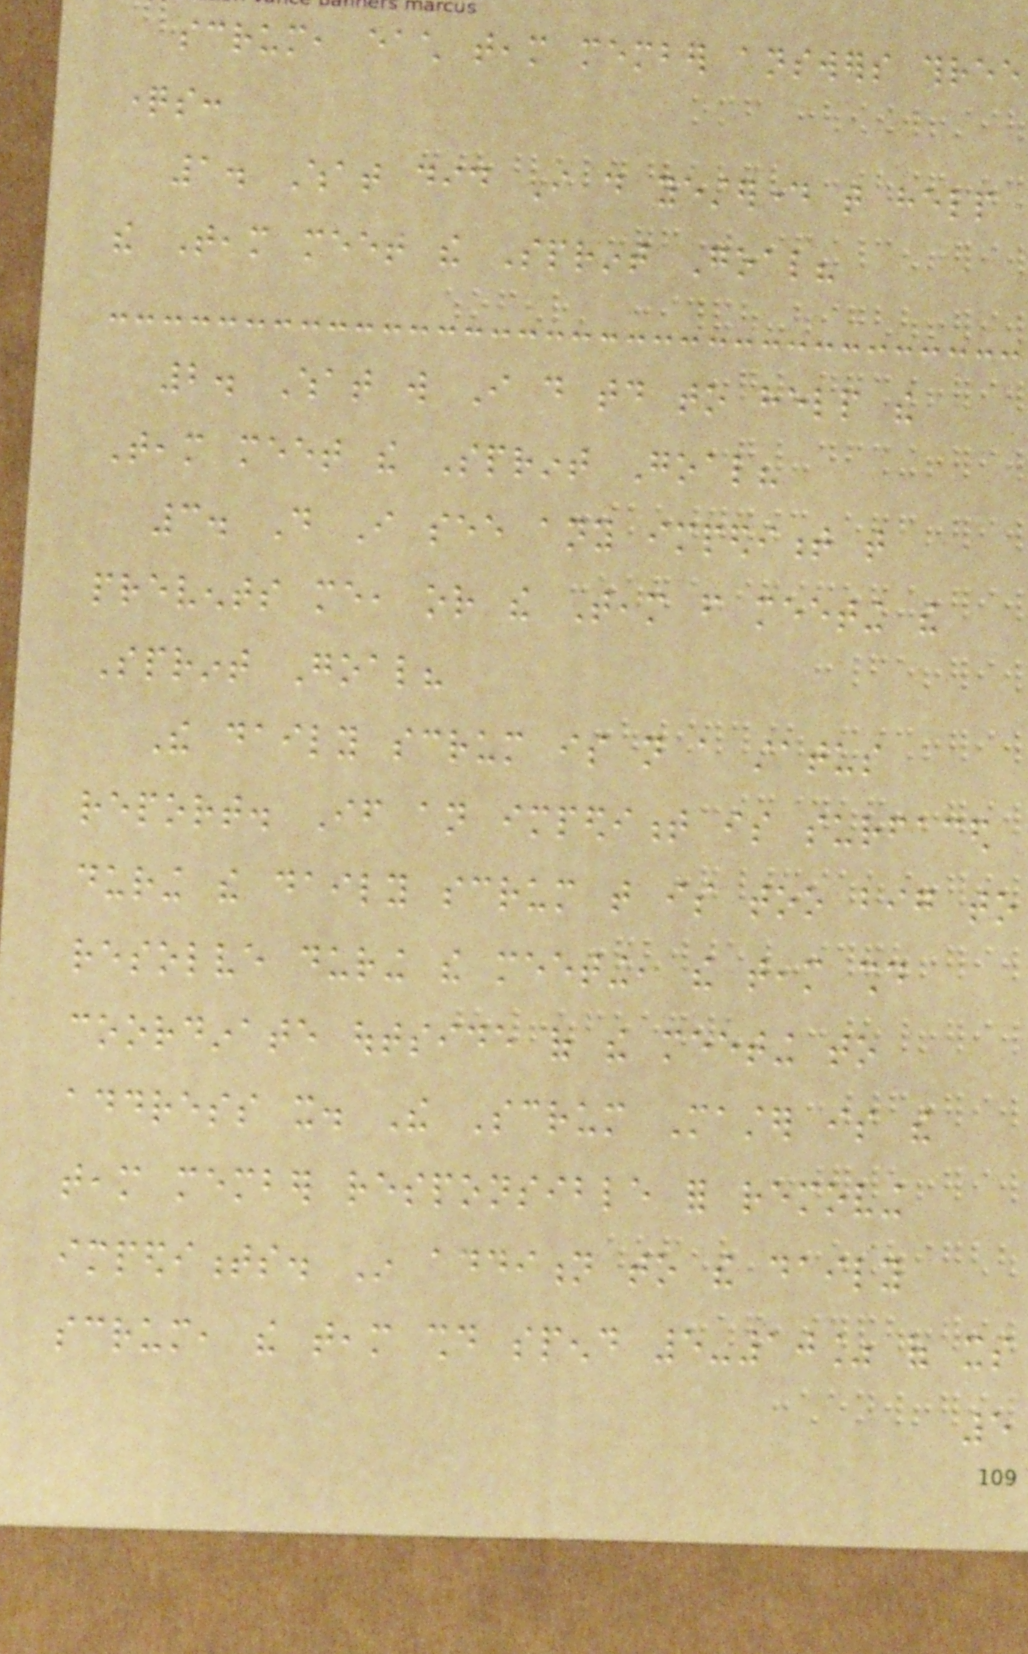scrum, each team member answers three
questions:
1. What did I do yesterday that help
the Team meet the Sprint Goal?
2. What will I do today to help the
Team meet the Sprint Goal?
3. Do I see any impediment that
prevents me, or the Team from meeting the
Sprint Goal?
The daily scrum is not a status
report. If an impediment is surfaced
during the daily scrum that is too big to
resolve during the meeting, the team should
coordinate outside of the meeting to
address it. The Scrum Master is the
team member responsible for removing
impediments. In addition to the daily
scrum, the team should spend 5-10% of its
5
